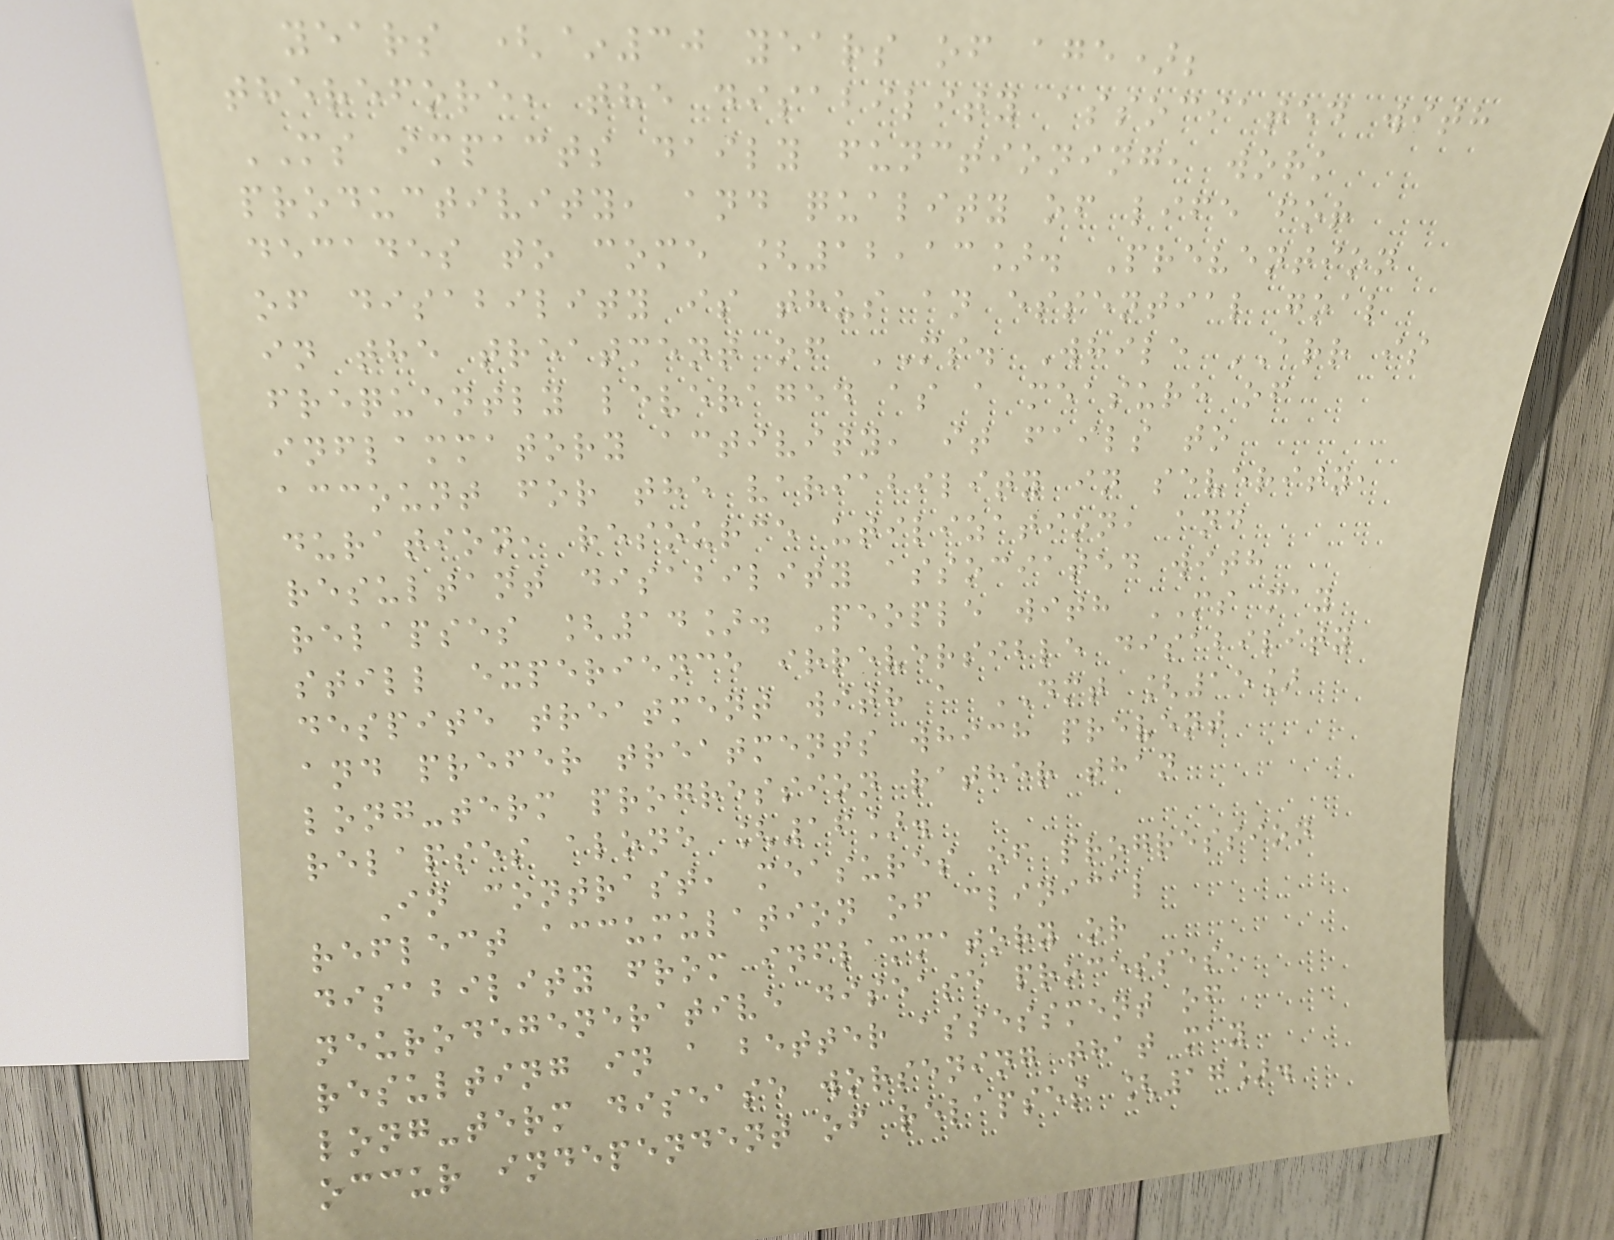years (~30 years of age);
therefore, the disability associated with
MS impacts daily functioning, work
productivity, and quality of life for
decades to come [12,13]. Prevention
of disability is thus an essential goal
in the treatment of MS. While ARR is
frequently leveraged as a measure of
inflammatory activity, it fails to
account for the variability in severity,
duration, resource utilization, and
resultant disability associated with
relapses [14]. People with MS may
still experience irreversible disability
despite treatment with a DMT [15]
and prefer treatments which prevent
long-term progression rather than
relapses alone [16].
In contrast, measures of progression
reflect accumulation of clinical
disability from inflammatory or
neurodegenerative disease processes,
resulting in a better assessment of
long-term disease worsening that may
occur independent of relapses [17].
